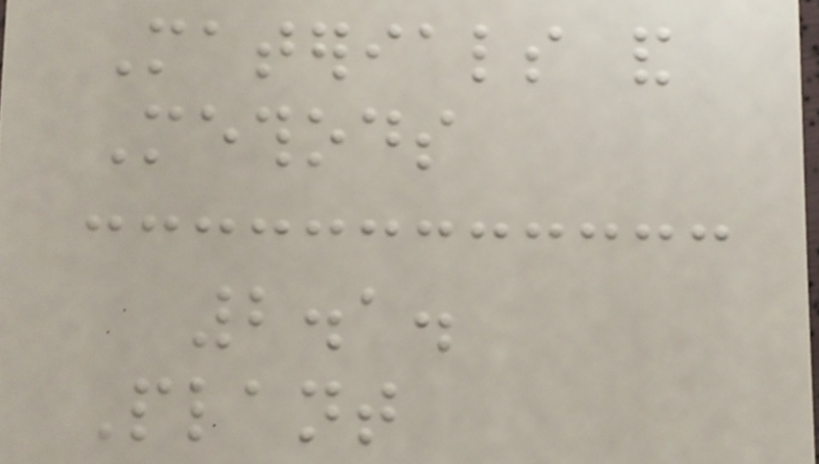Materials and
Methods
2.1.
Plant
